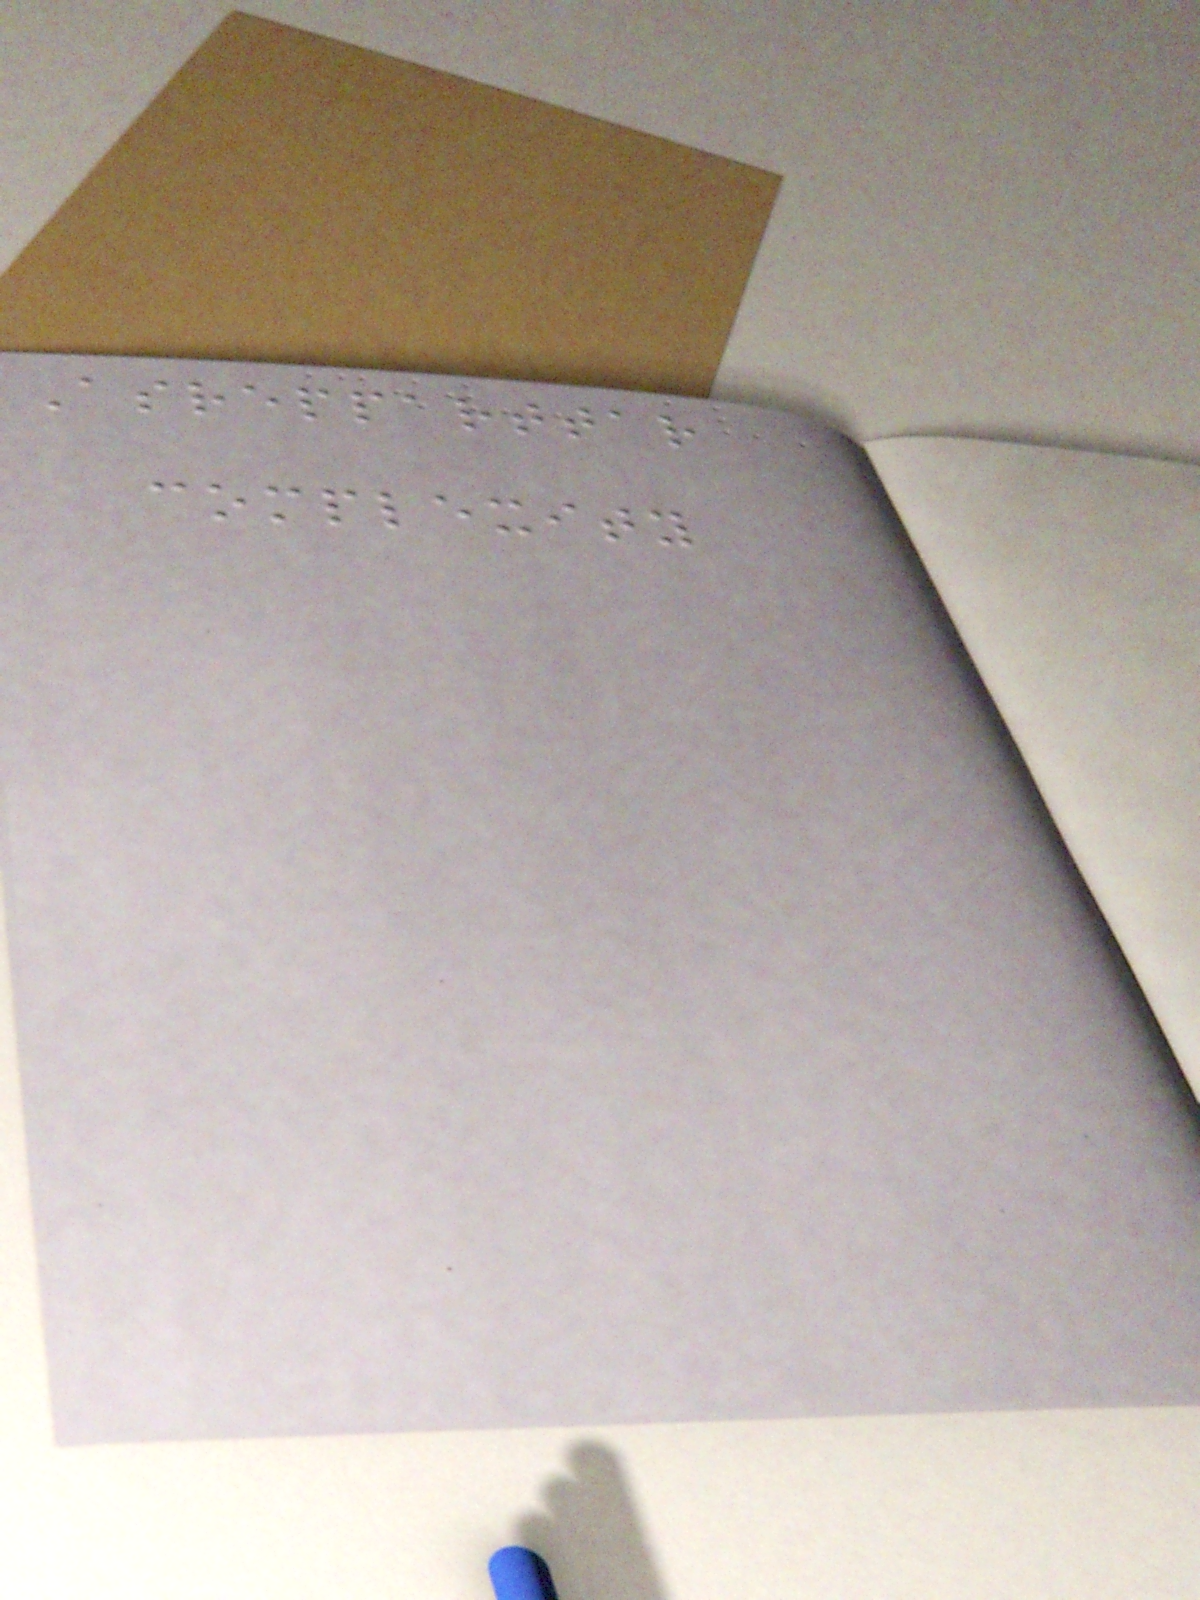Asrepparttar
complexity
